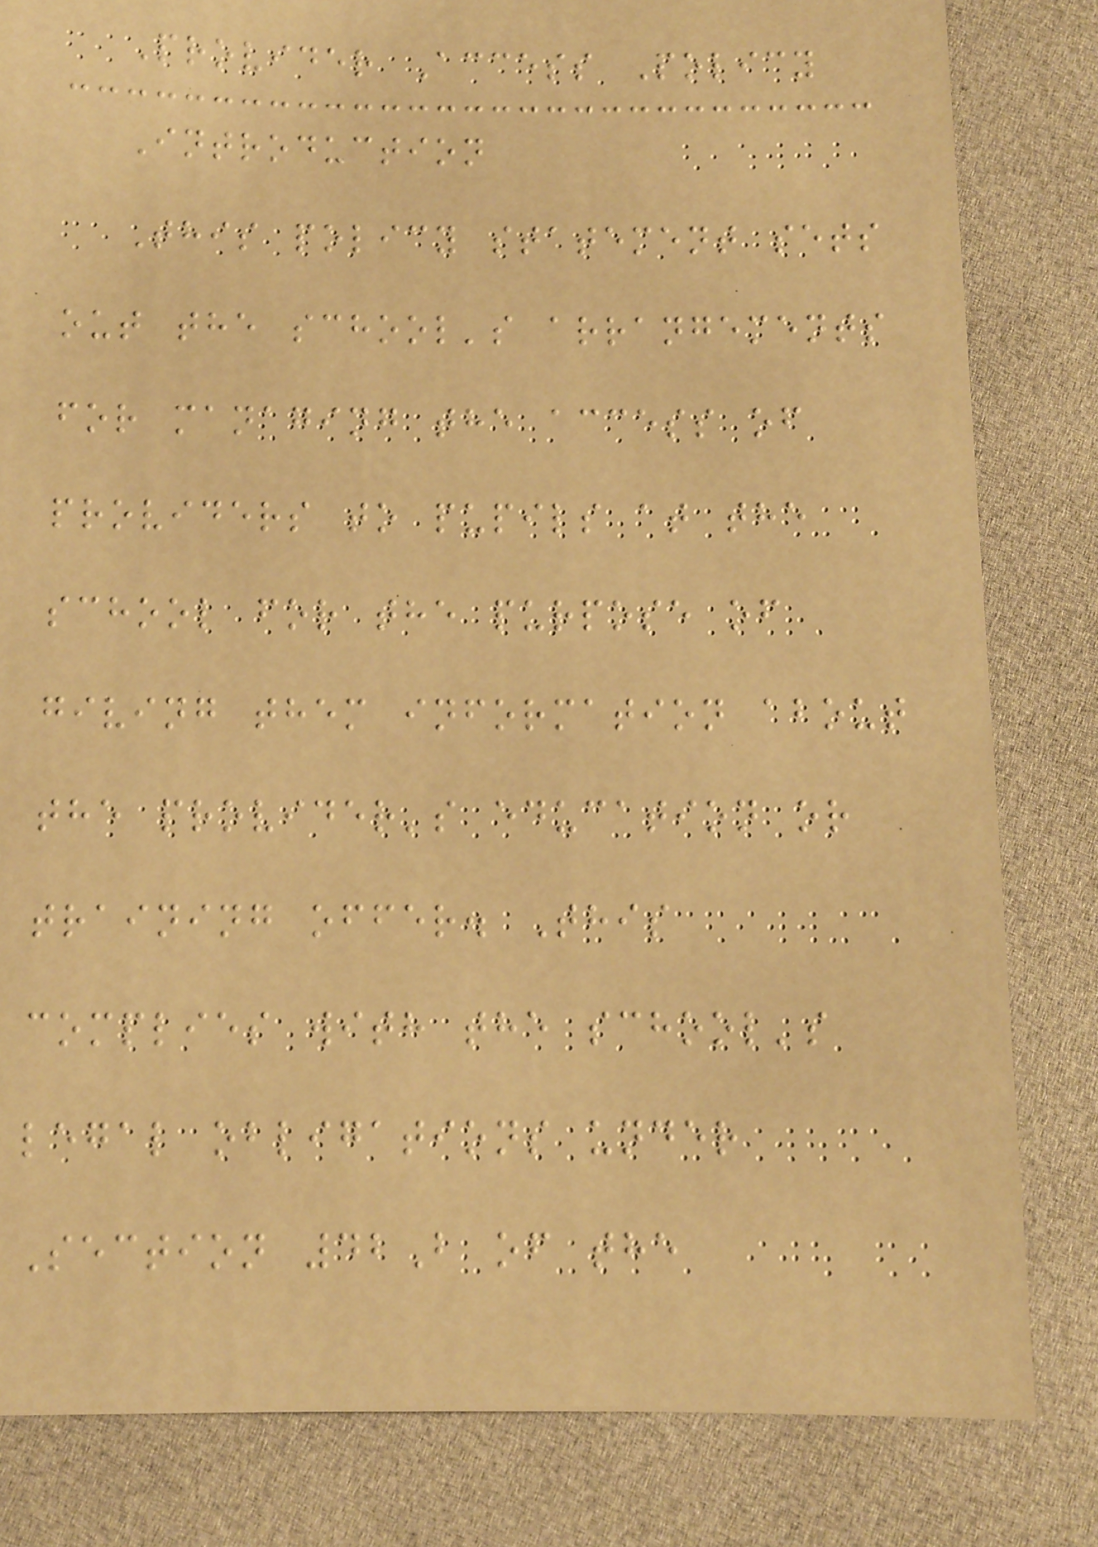Provider Access Policy
Introduction
This policy statement sets
out the school's arrangements
for managing the access of
providers to pupils at the
school for the purpose of
giving them information about
the provider's education or
training offer. This
complies with the school's
legal obligations under
Section 42B of the
